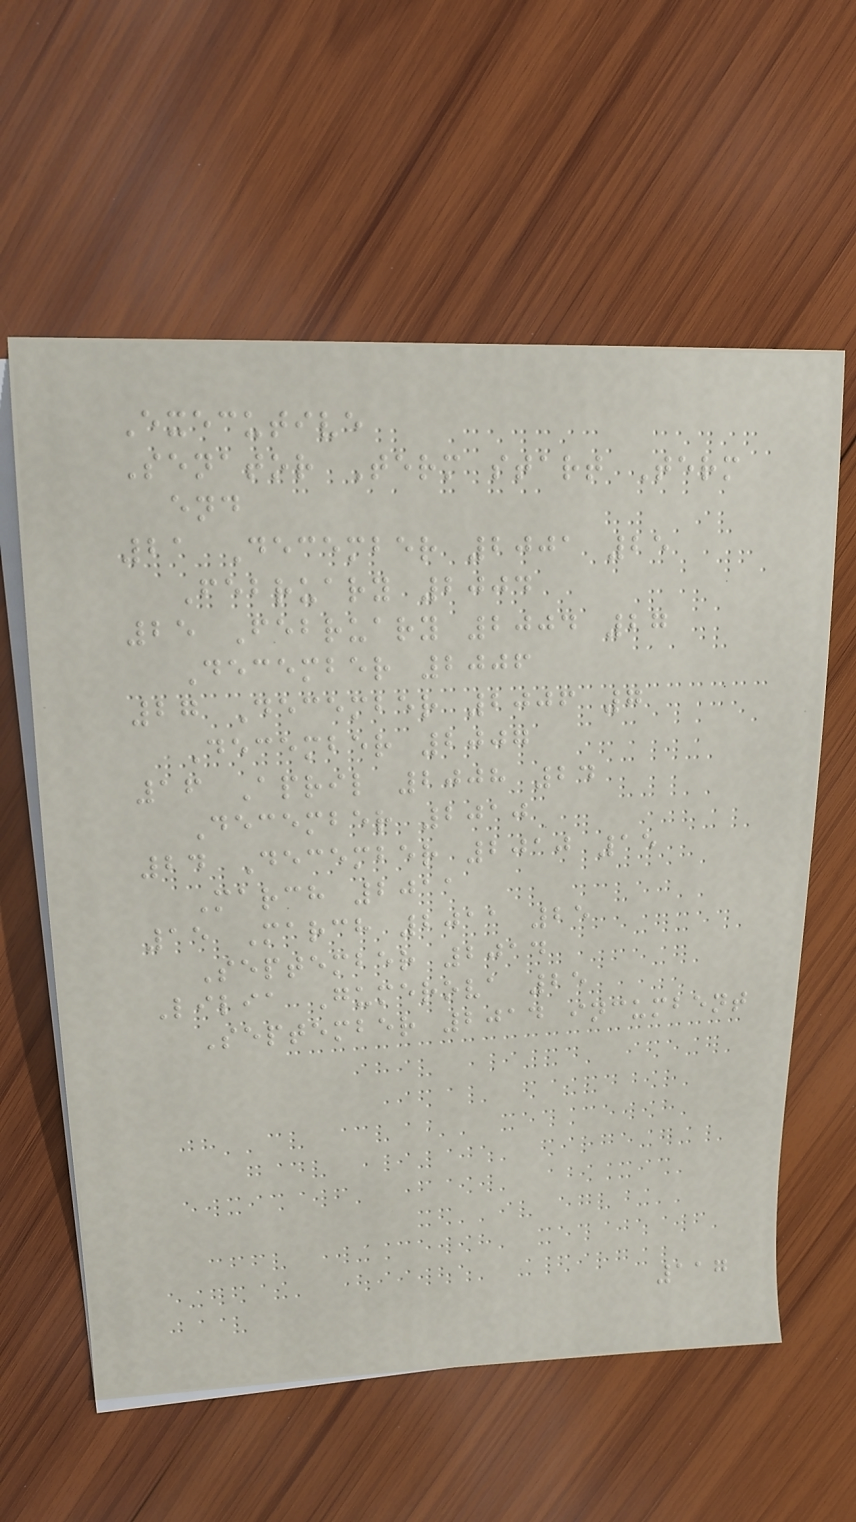Executive
Senator Term start Term
end
21 December 2001 25
February 2004
25 February 2004 27
December 2006
27 December 2006 7
December 2007
16 April 2008 24
December 2010
24 December 2010 15
March 2011
15 March 2011 25
September 2014
Lilia Gumerova 25
September 2014 incumbent
117
